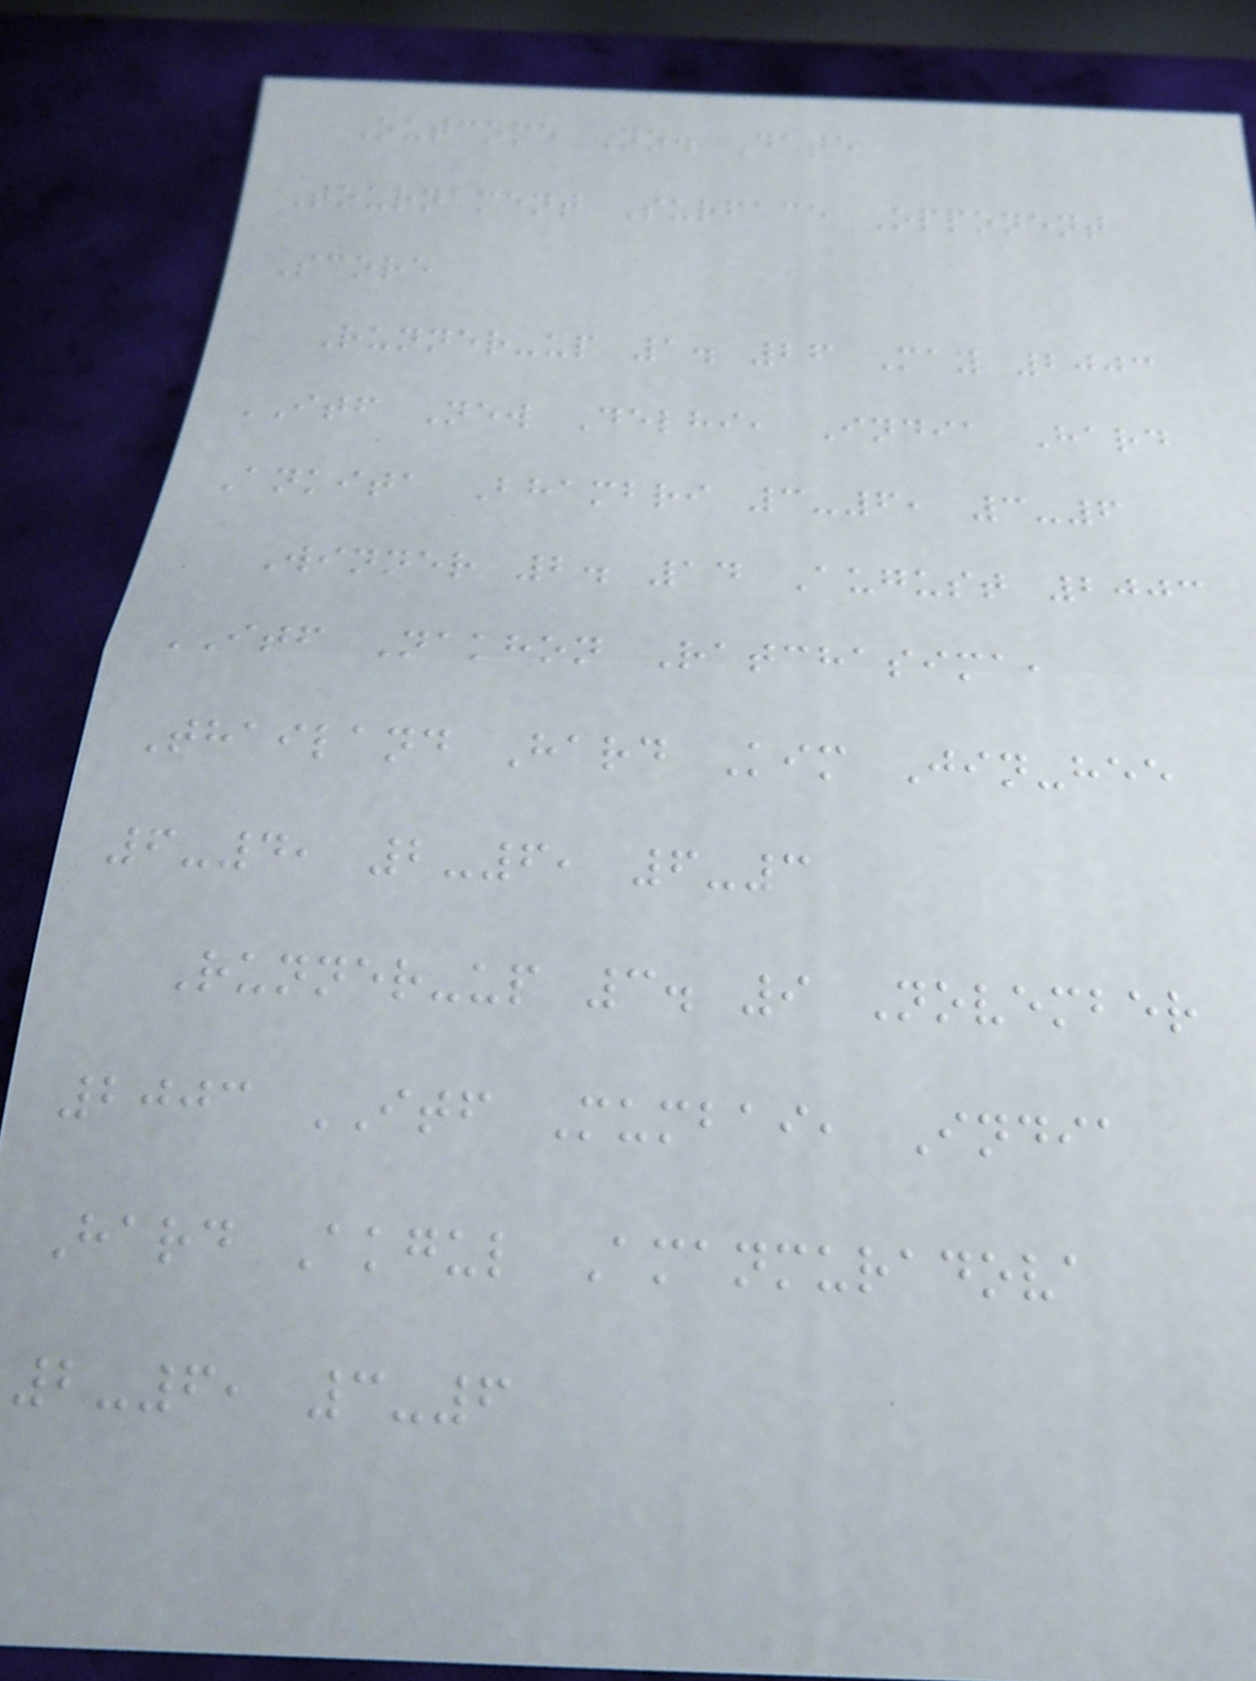Outcome No. Date
Tournament Surface Opponent
Score
Runner-up 1. 26 May 2003
ITF New Delhi, India Hard
Ankita Bhambri 3-6, 3-6
Winner 2. 14 August 2003
ITF Nakhon Ratchasima,
Thailand Hard Kim Jin-hee
6-4, 2-6, 6-3
Runner-up 3. 9 November
2003 ITF Mumbai, India
Hard Akgul Amanmuradova
2-6, 3-6
